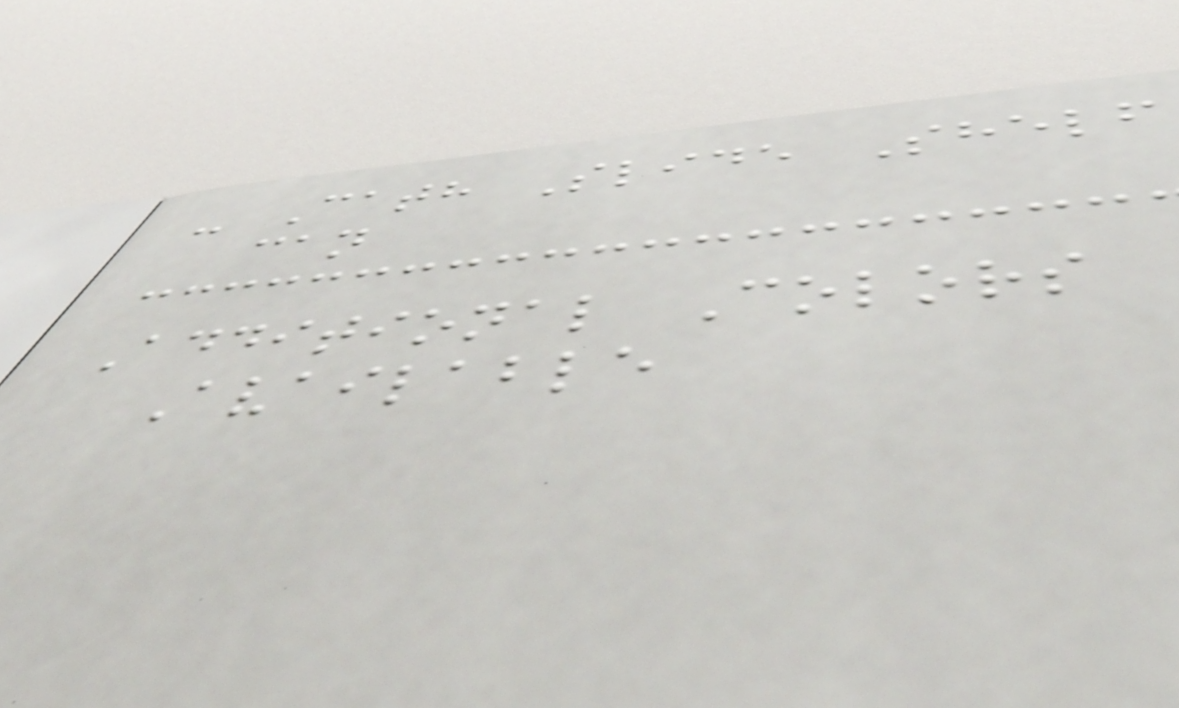- Cath Slide Shelf
can
Additional Colors
Available
